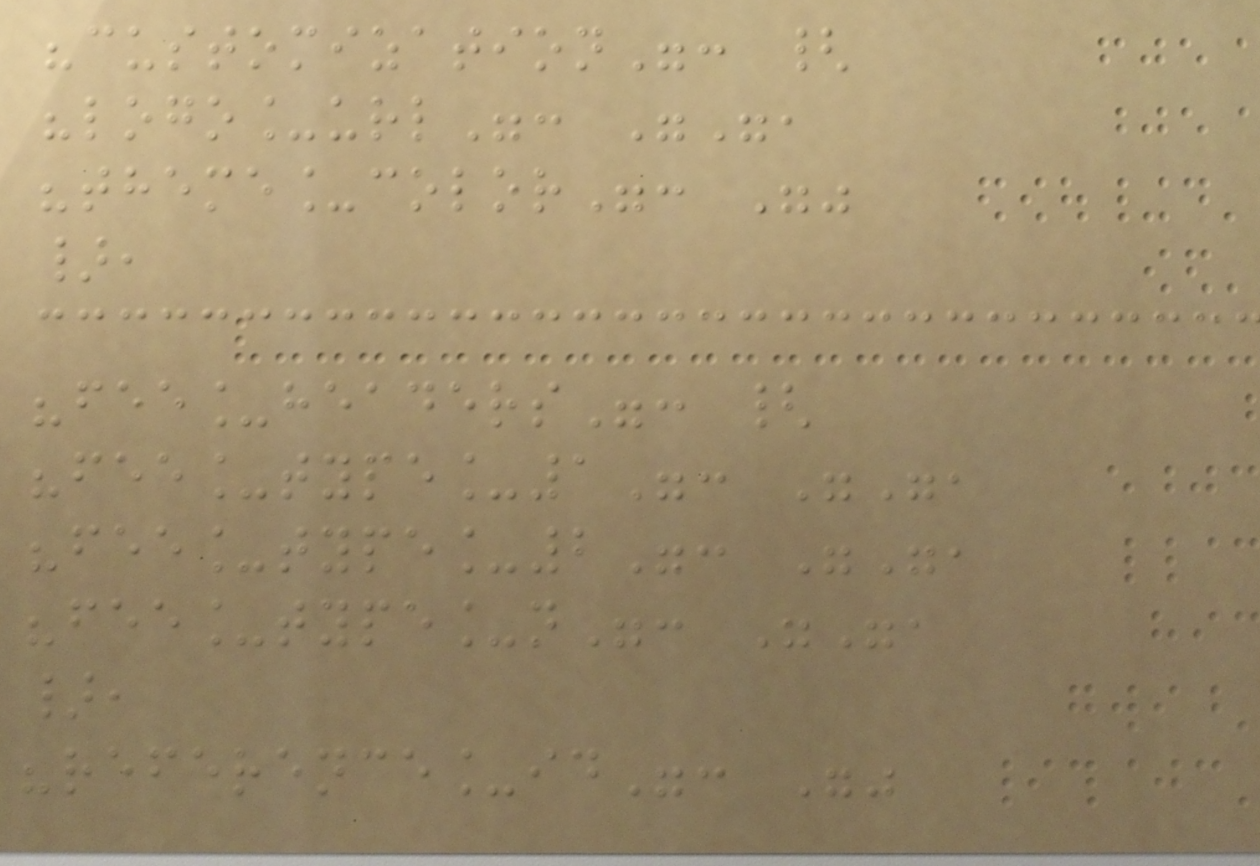"customization": {
"logo_url": "",
"theme_color": ""
},
"fee_headers": {
"fee_type_1": "",
"fee_type_2": "",
"fee_type_n": "",
},
"reference_id": ""
